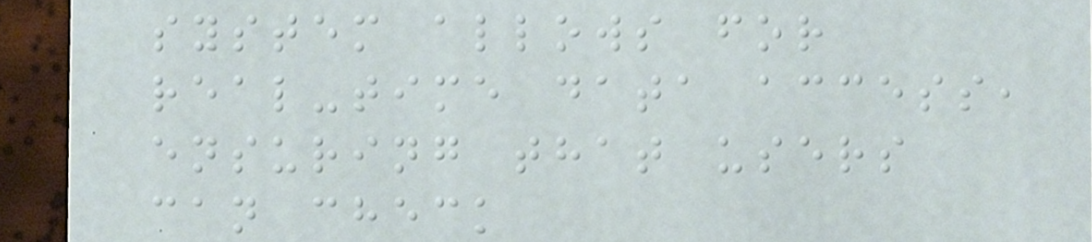system allows for
real-time data access,
ensuring that users
can check
